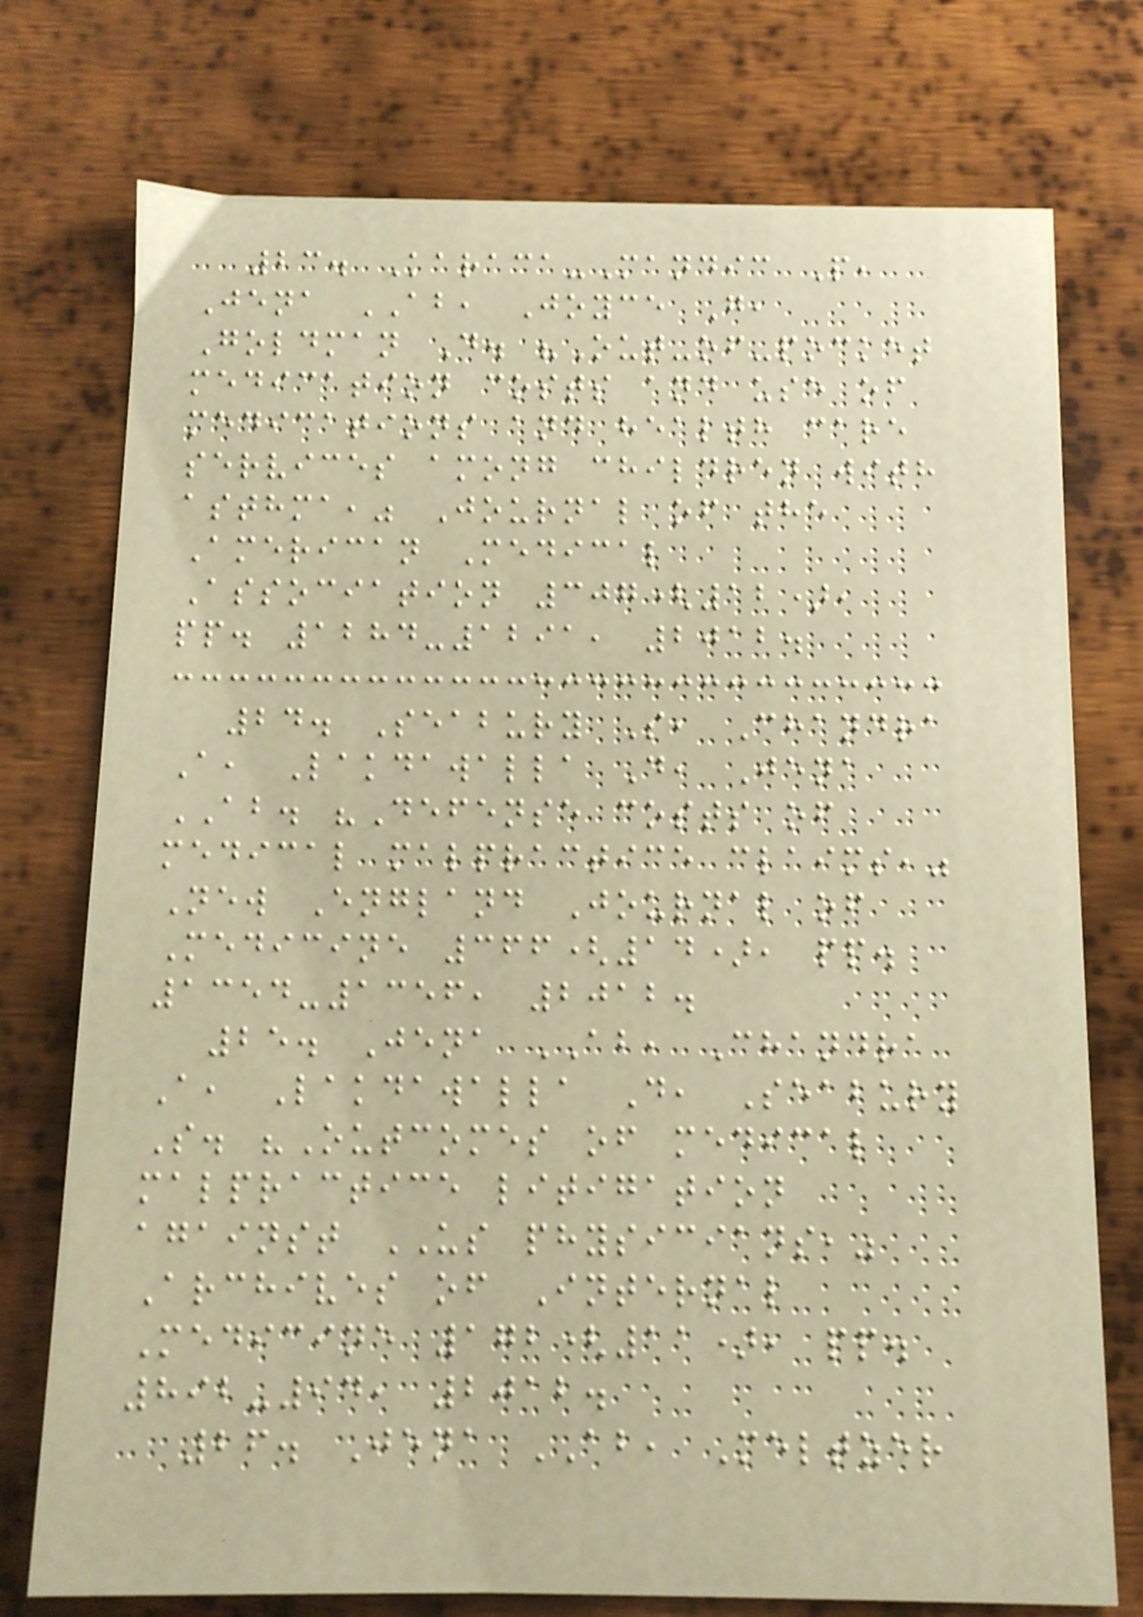23. Karaca-Mandic P,
Jena AB, Joyce G,
Goldman D. "Out-of-pocket
medication costs and use of
medications and health care
services among children with
asthma," Journal of the
American Medical
Association 307(12),
pp. 1284-1291, 2012.
24. Seabury S, Chandra
A, Lakdawalla D, Jena
AB. "Defense costs of
medical malpractice claims,"
New England Journal of
Medicine 366(14), pp.
1354-1356, 2012.
25. Jena AB, Chandra
A, Lakdawalla D, Seabury
S. "Outcomes of medical
malpractice litigation
against US physicians,"
Archives of Internal
Medicine 172(11), pp.
892-94, 2012.
26. Jena AB, Meltzer
